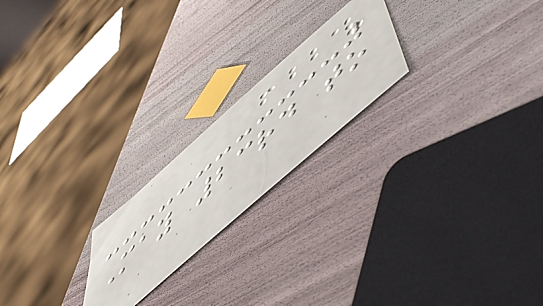May 23rd to
